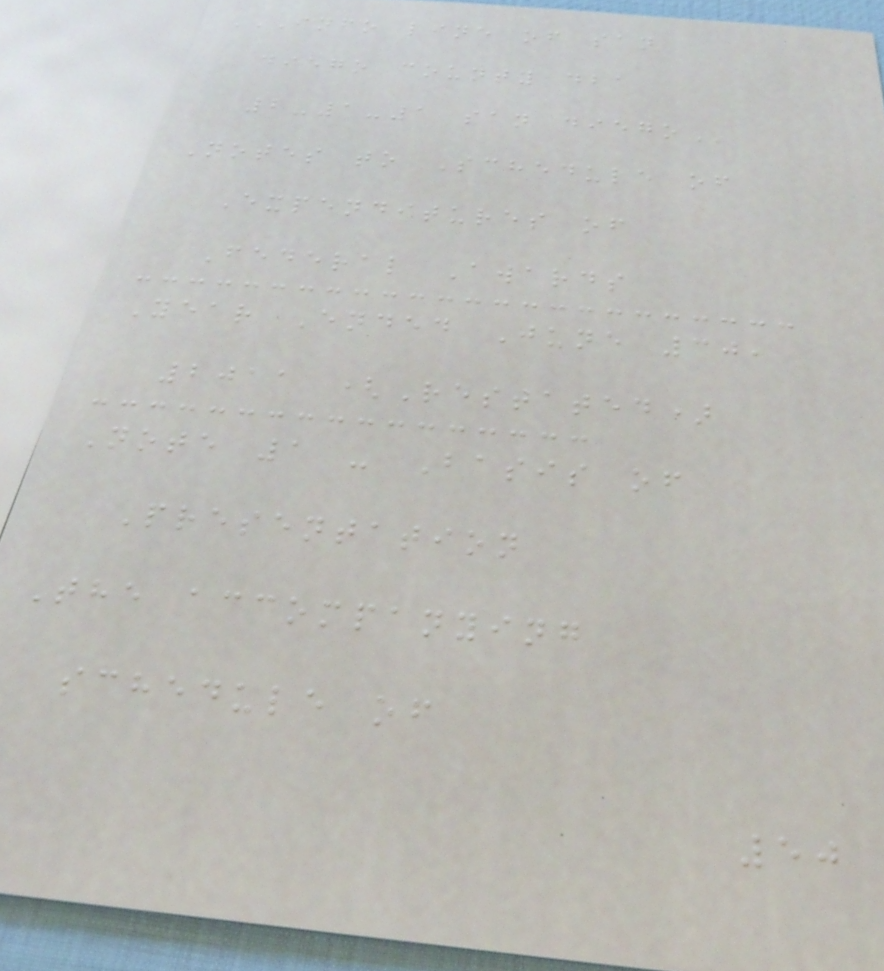INFO LINE OF SAN
DIEGO COUNTY DBA
2-1-1 SAN DIEGO
Notes to Schedule of
Expenditures of
Federal Awards
Year Ended June 30,
2011 (Restated)
Note 1 - Basis of
Presentation
The accompanying
schedule of
50
